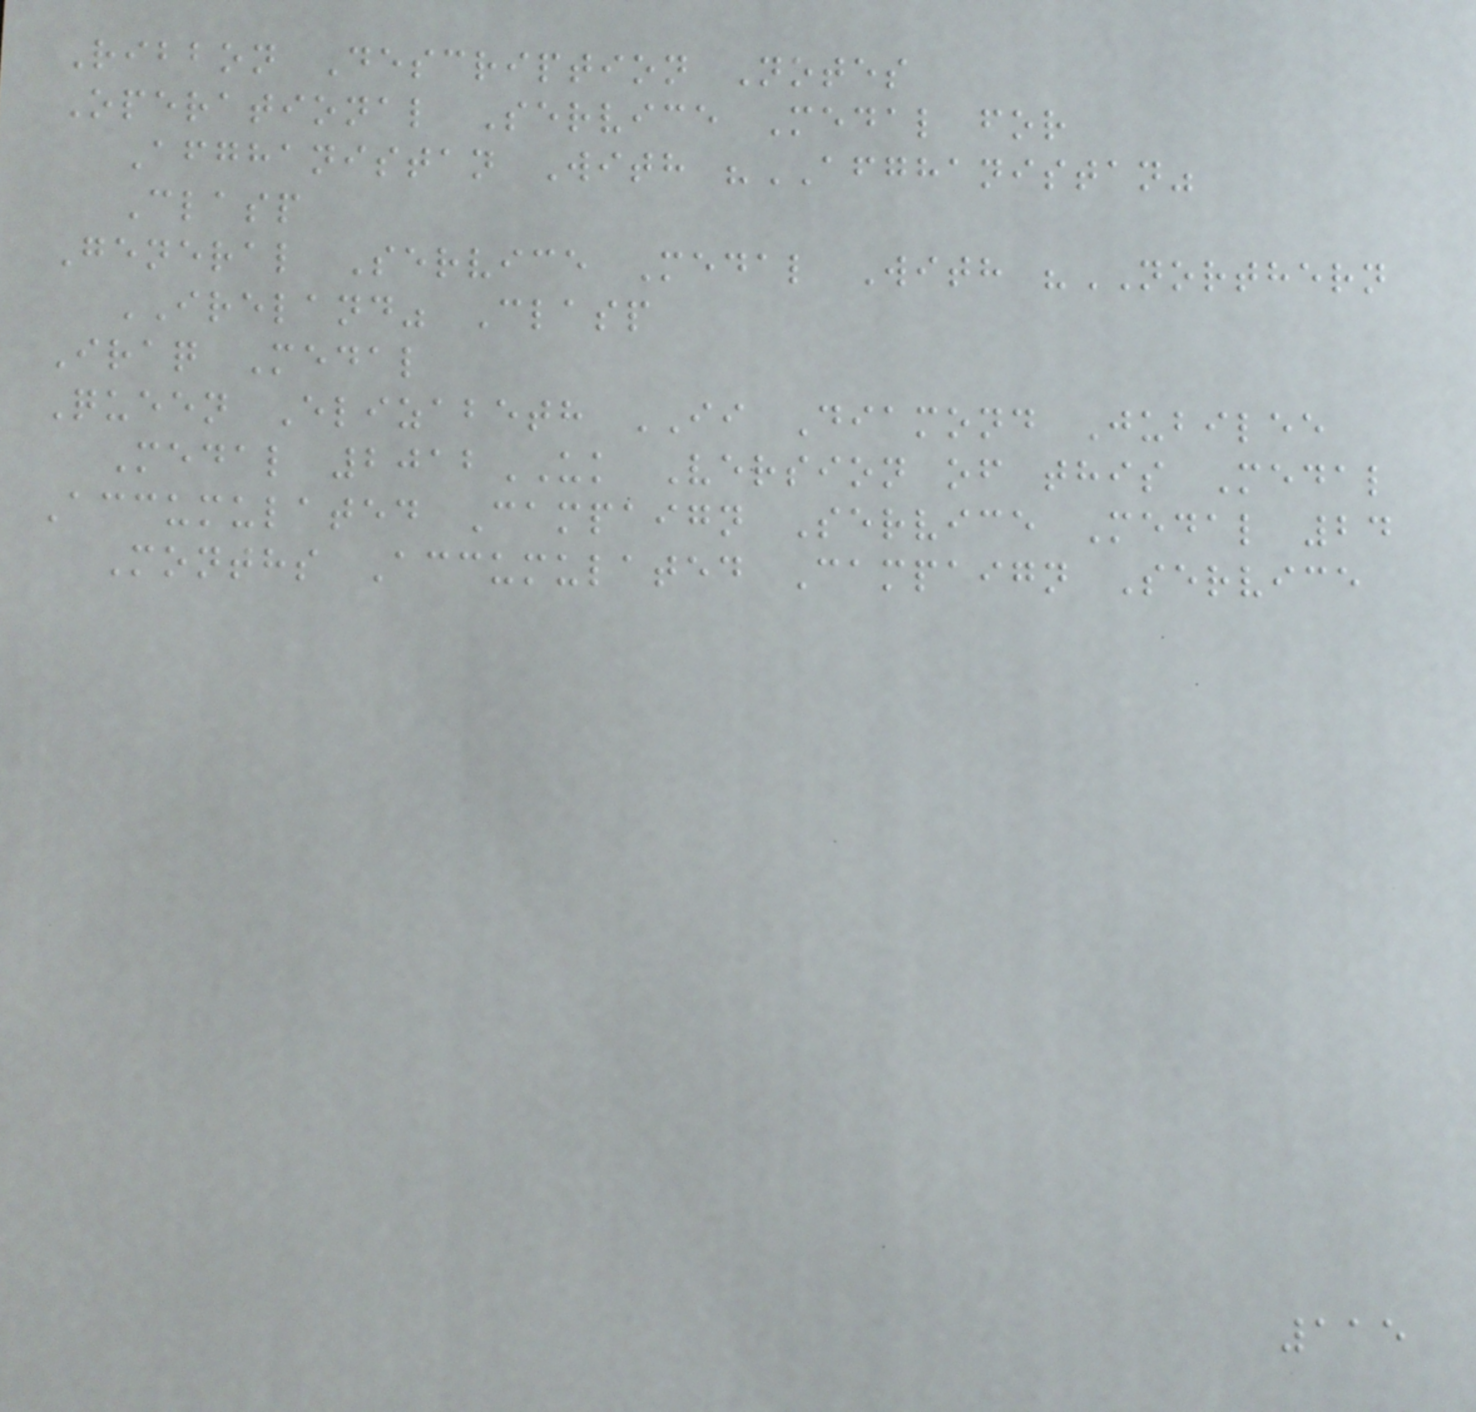Ribbon Description Notes
Operational Service Medal for
Afghanistan With "AFGHANISTAN"
Clasp
General Service Medal With "NORTHERN
IRELAND" Clasp
Iraq Medal
Queen Elizabeth II Diamond Jubilee
Medal 2012UK Version of this Medal
Accumulated Campaign Service Medal 24
Months Accumulated Campaign Service
115
